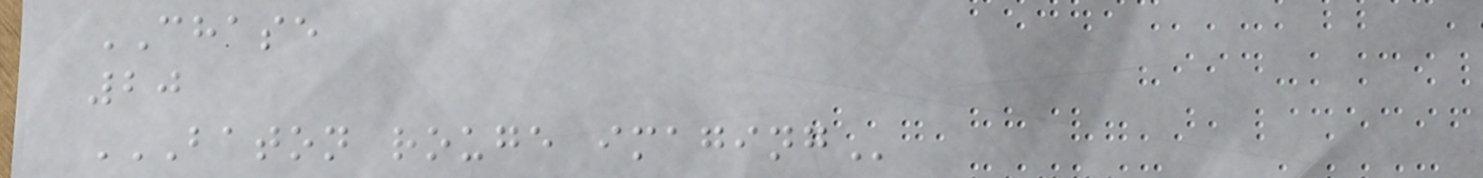CHASE
20
BATON ROUGE IMAGING
